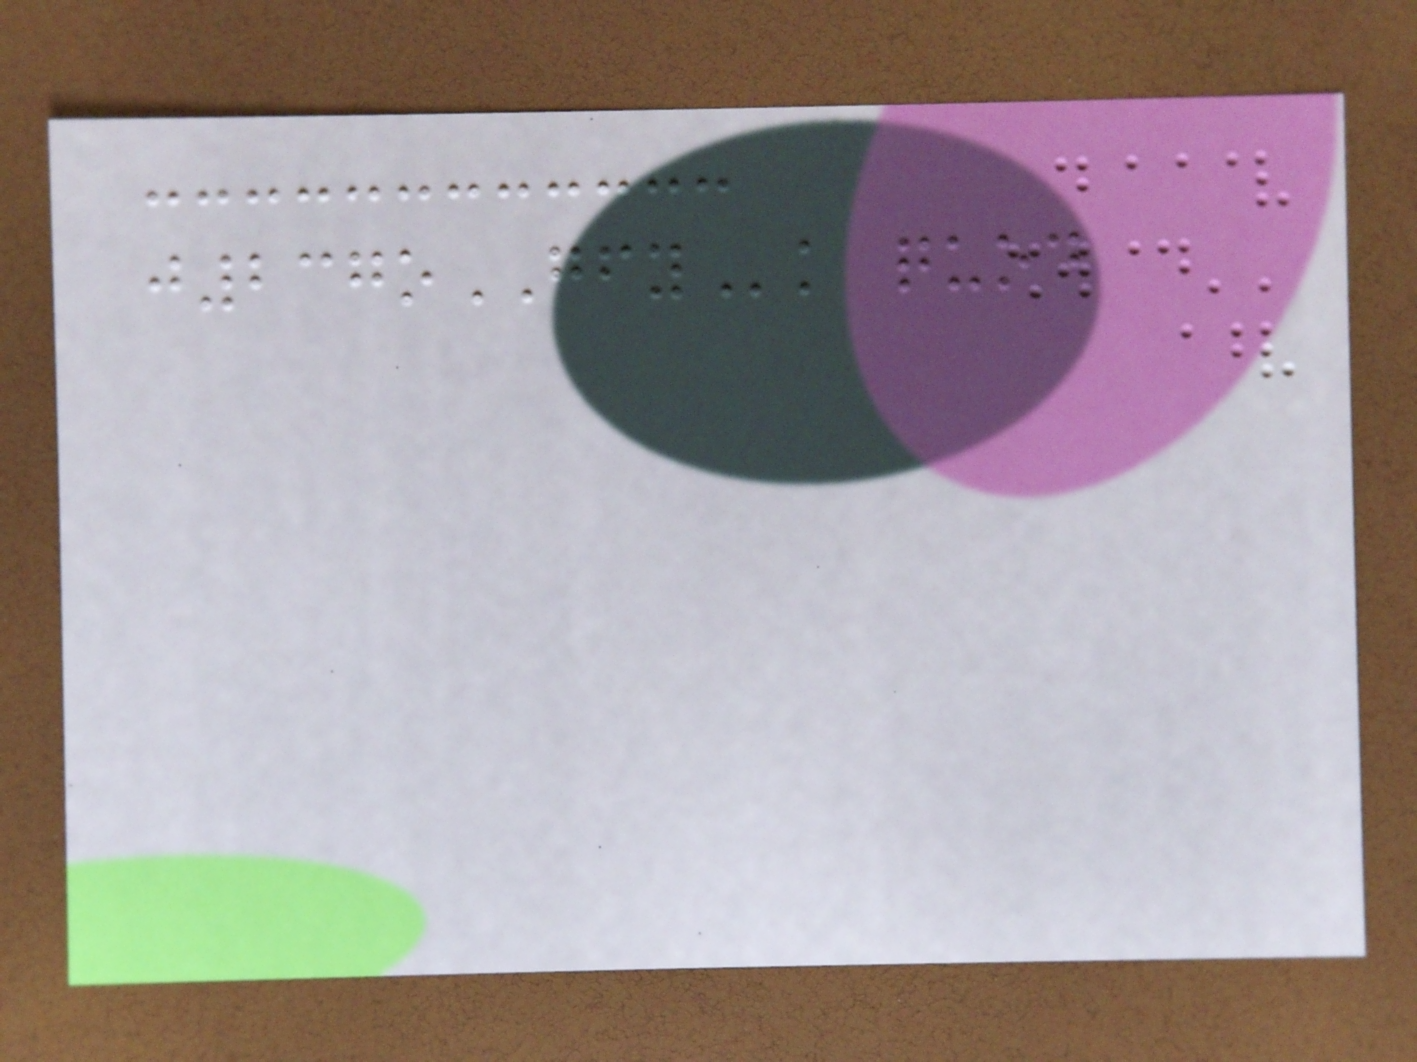j237oGFYk quod
